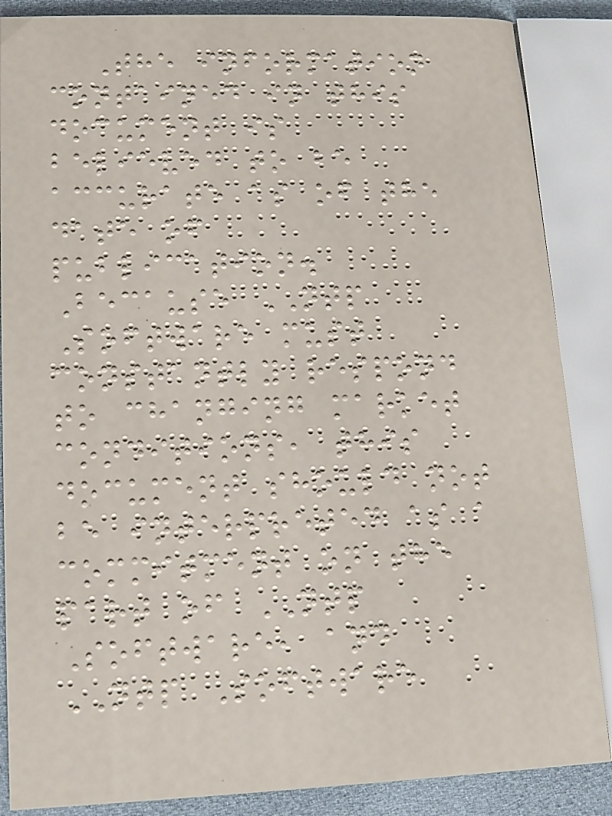The information
contained in this
document is
believed to be
accurate as of the
date of
publication.
Because NTP
Software must
constantly respond
to changing market
conditions, this
document should not
be interpreted as a
commitment on the
part of NTP
Software, and
NTP Software
